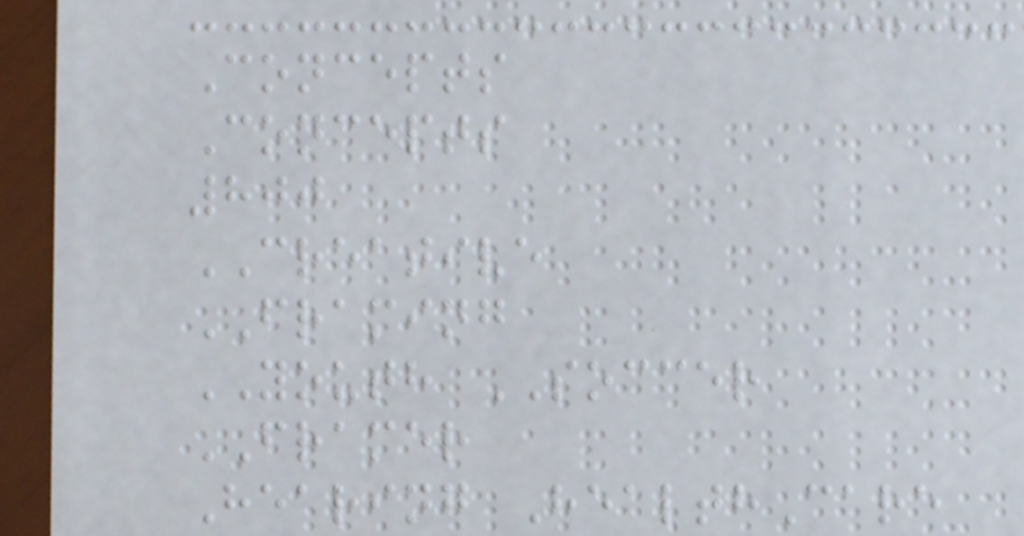Concepts
Concepts
800
CREATIVE
FRAMING
YOUTH SOCCER
FRAMER
Hearing HealthCare
